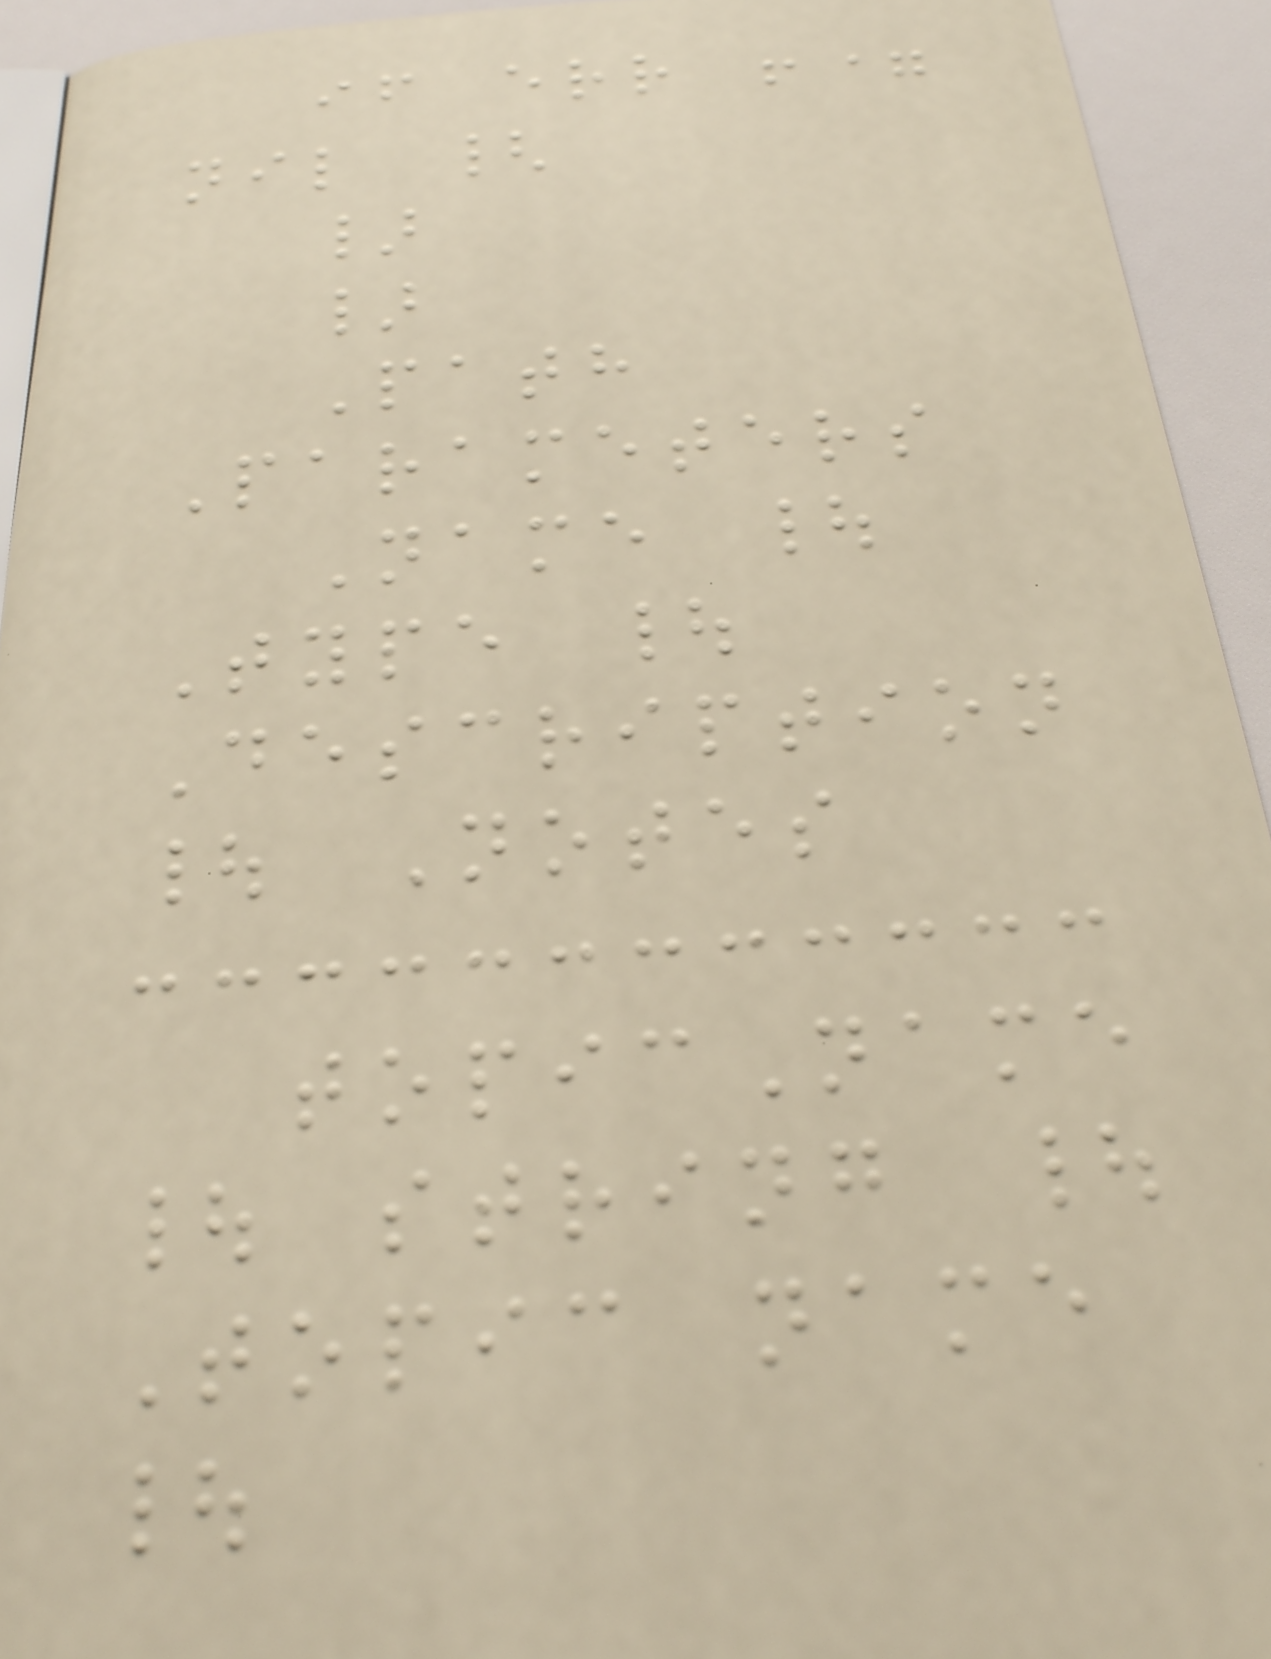if err !=
nil {
}
}
Path
Parameters
Name |
Type |
Description
| Notes
topicName
| string |
Topic name
|
